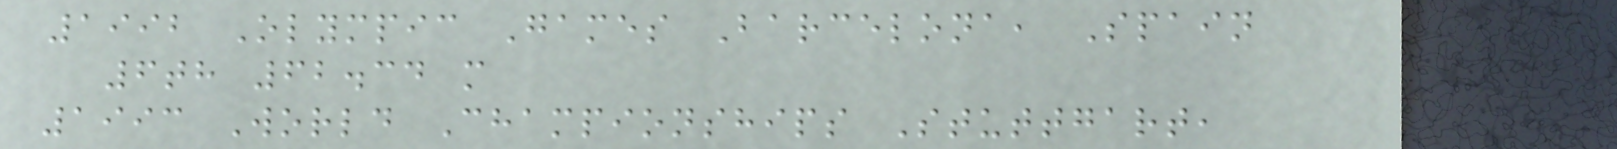1992 Olympic Games Barcelona, Spain
6th 62.34 m
1993 World Championships Stuttgart,
